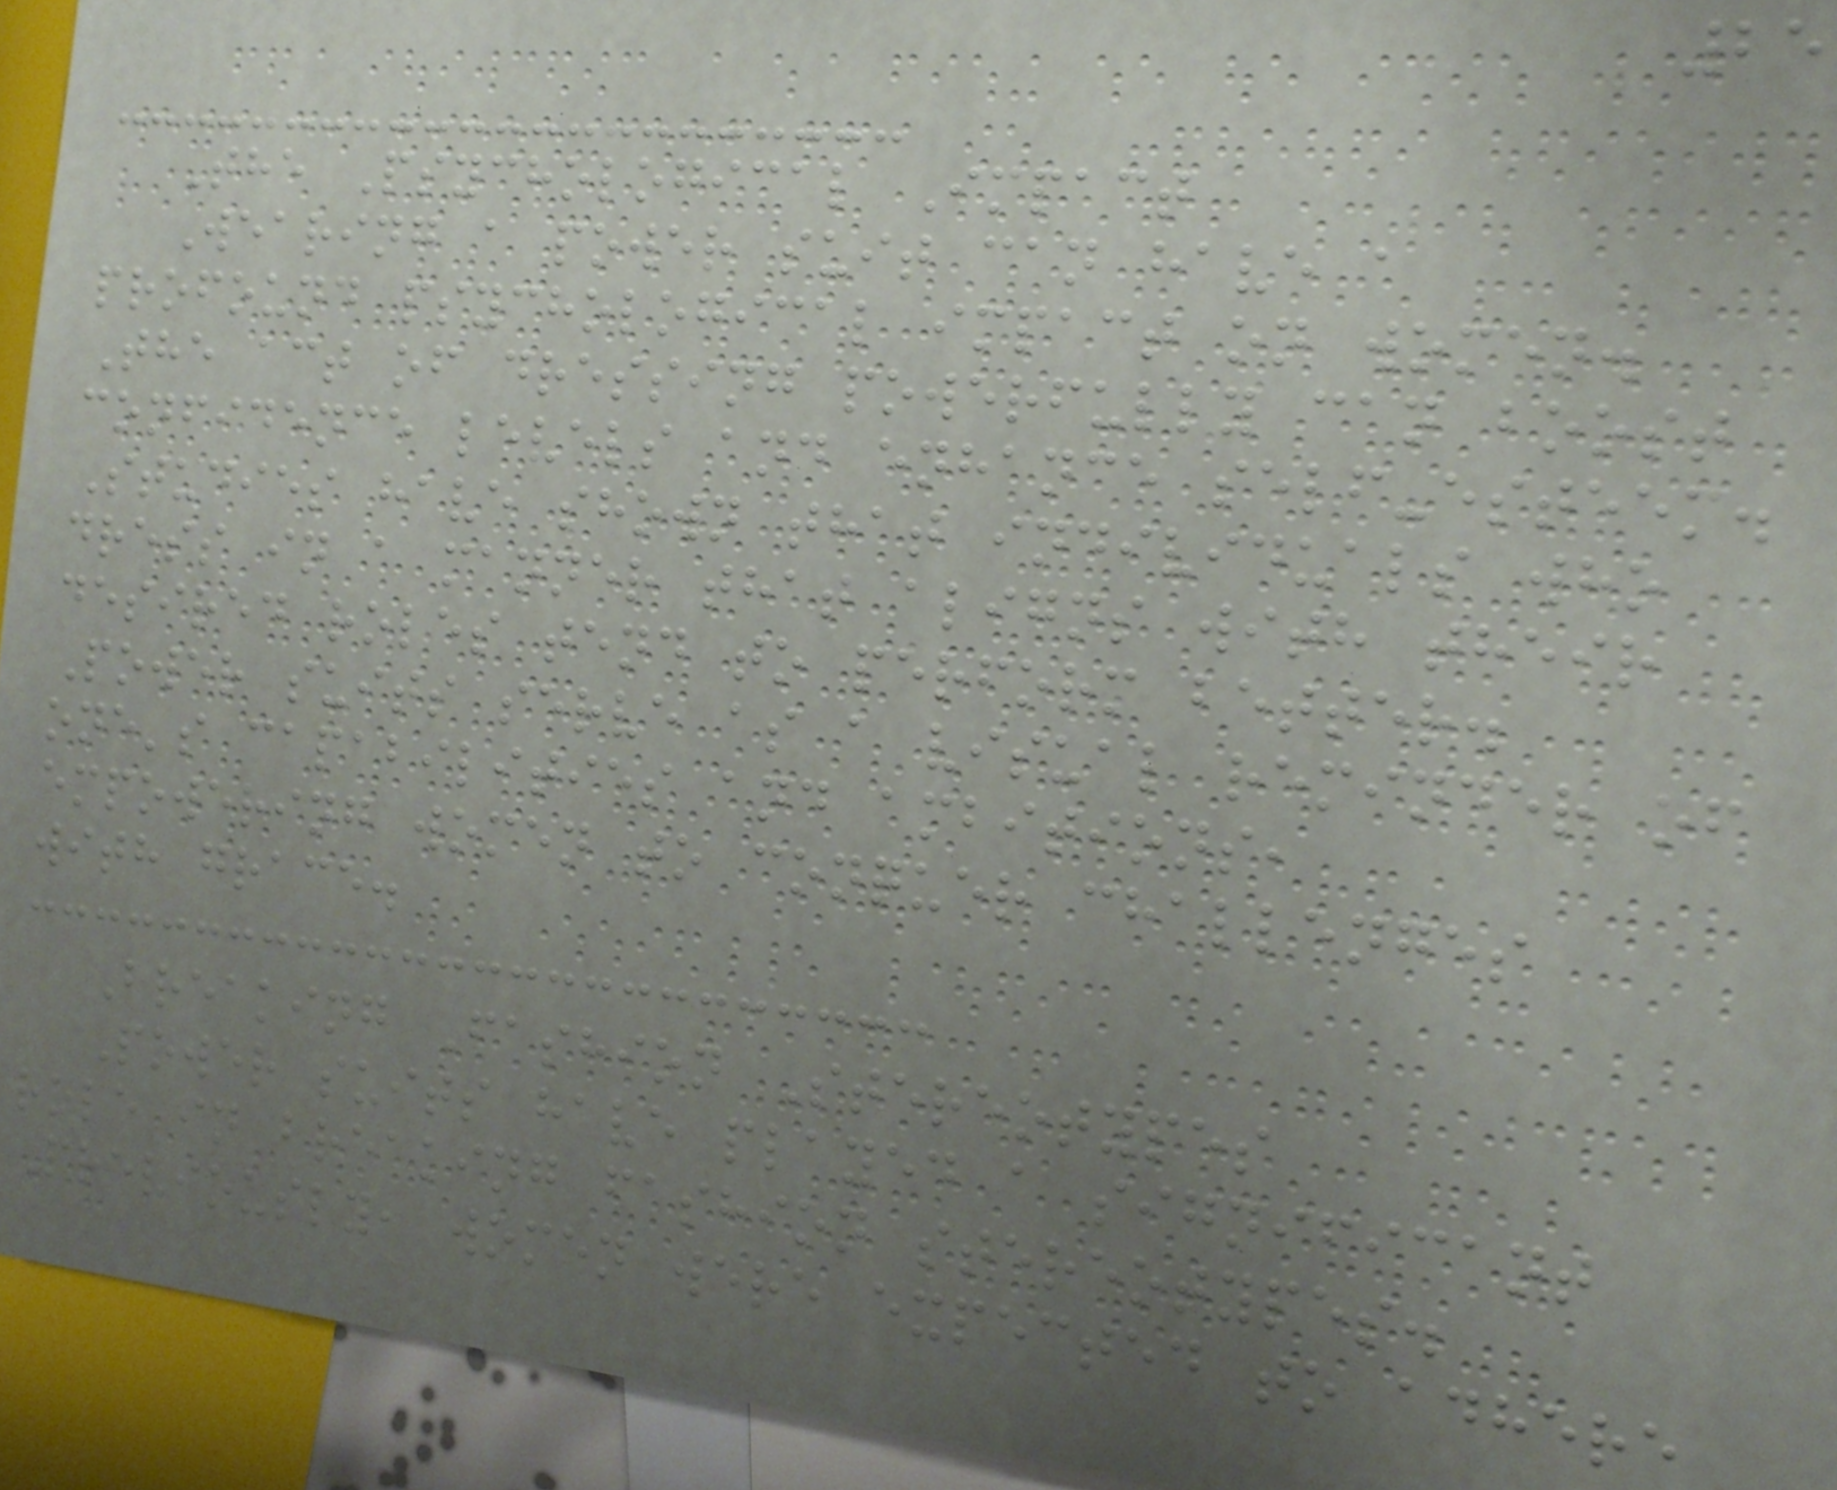25
The Psychological Impact
Wearing a power suit can have a
profound psychological impact on women.
The act of dressing powerfully can boost
confidence levels and enhance self-esteem.
Studies have shown that individuals who
dress in a manner that aligns with their
desired roles tend to perform better.
Power suits serve as a visual reminder of
one's capabilities and ambitions,
empowering women to conquer challenges
with grace.
Breaking Fashion Stereotypes
Power suits have played a significant
role in breaking fashion stereotypes.
Previously, women were expected to adhere
